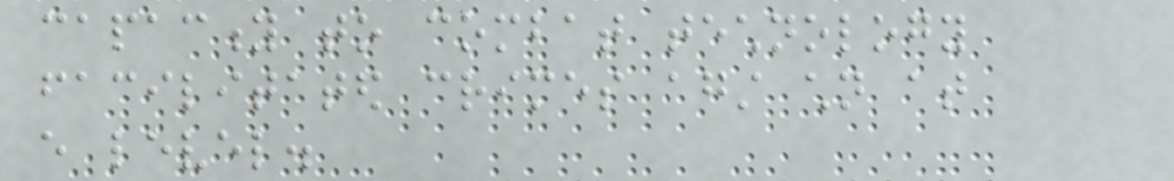capacity to combat technology
facilitated crimes against children at
every level.
